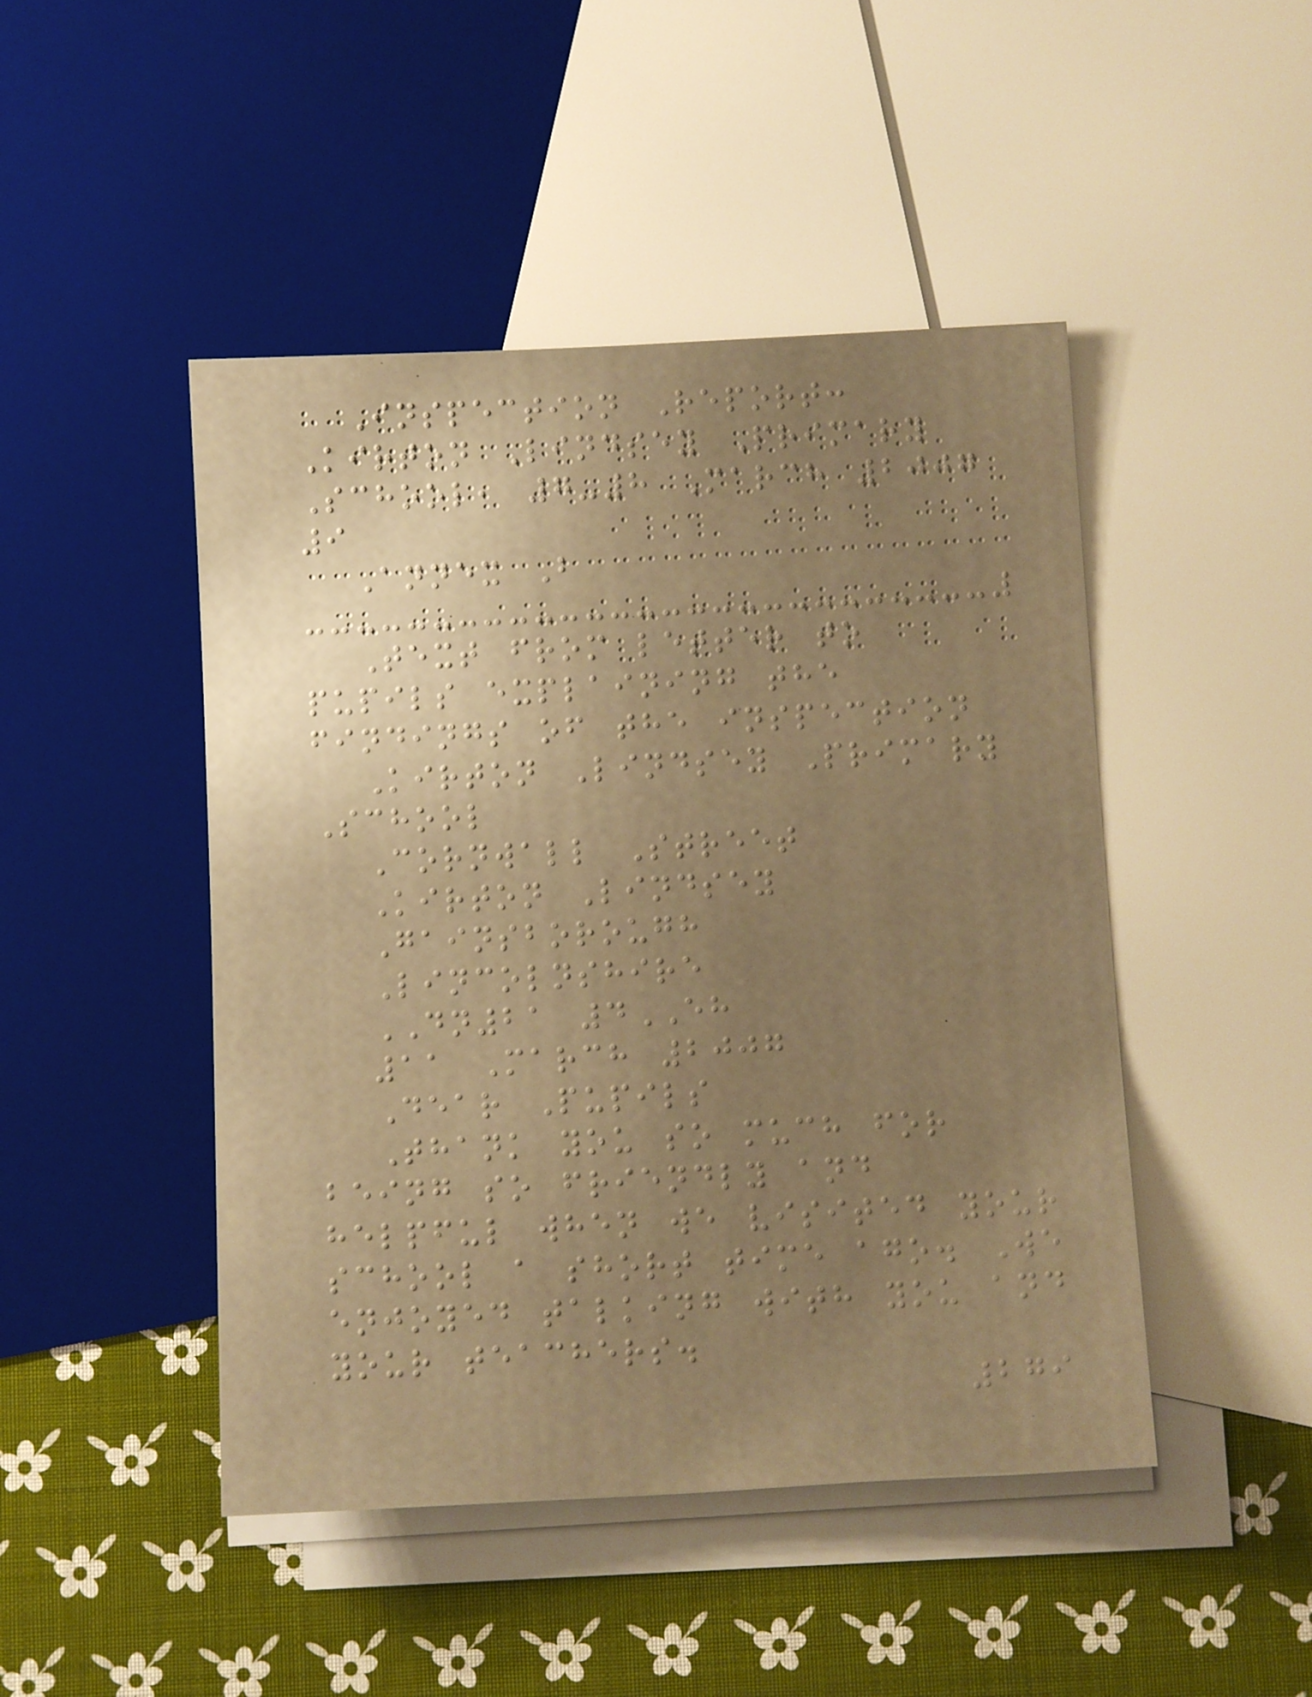Inspection Report:
Kirton Lindsey Primary
School, 7-8 March 2007
9
Annex B
Text from letter to
pupils explaining the
findings of the inspection
Kirton Lindsey Primary
School
Cornwall Street
Kirton Lindsey
Gainsborough
Lincolnshire
DN21 4EH
11 March 2007
Dear Pupils
Thank you so much for
being so friendly and
helpful when we visited your
school a short time ago. We
enjoyed talking with you and
your teachers.
279
